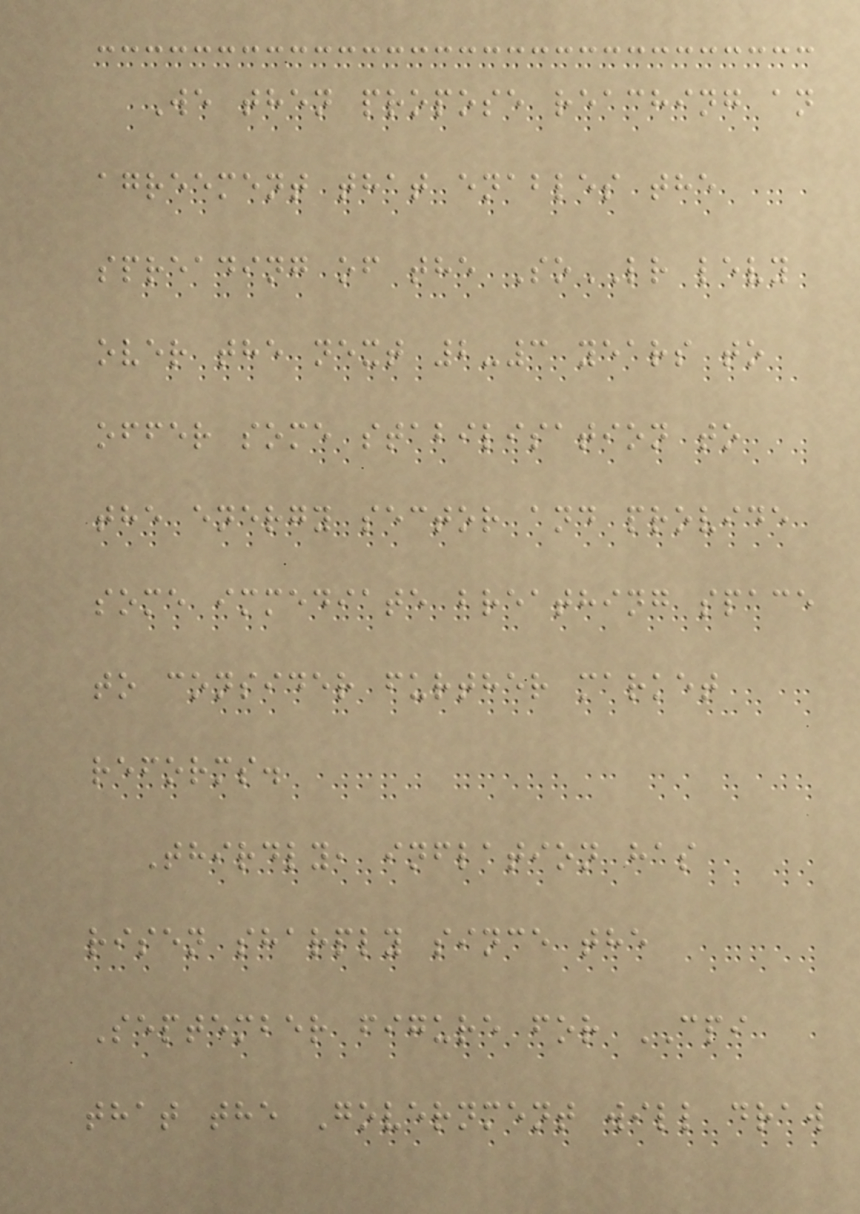We then propose reaching an
agreement that enables the
spreading of the SoLR levy
over the next 2-3 years to
offer some stabilisation to
the energy sector and provide
some immediate breathing space
to consider further market
reforms.
Thirdly, inflation has
risen sharply since the
September figure for CPI
that the Government will draw
